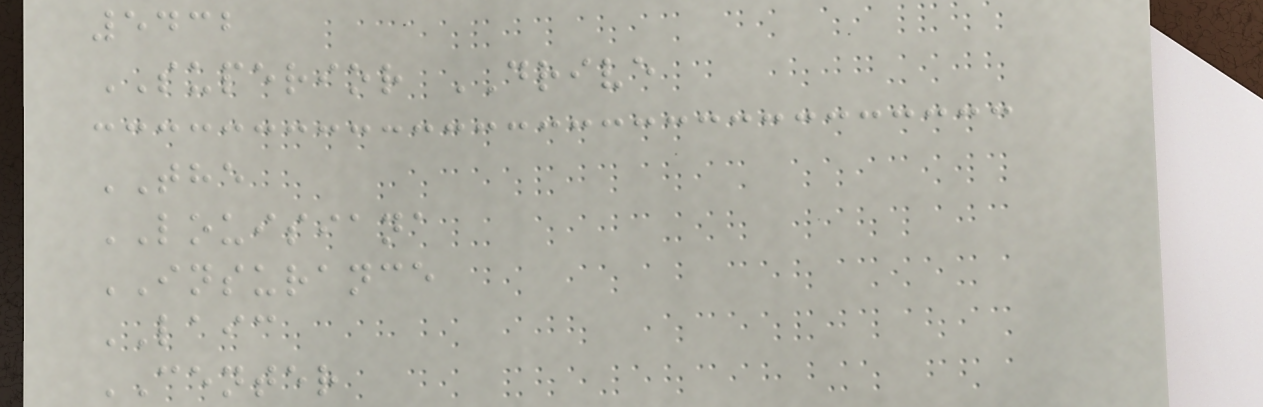5432
SUPERIOR DRIVE
THE
LOUISIANA
INSURANCE
LAIC
CENTER
